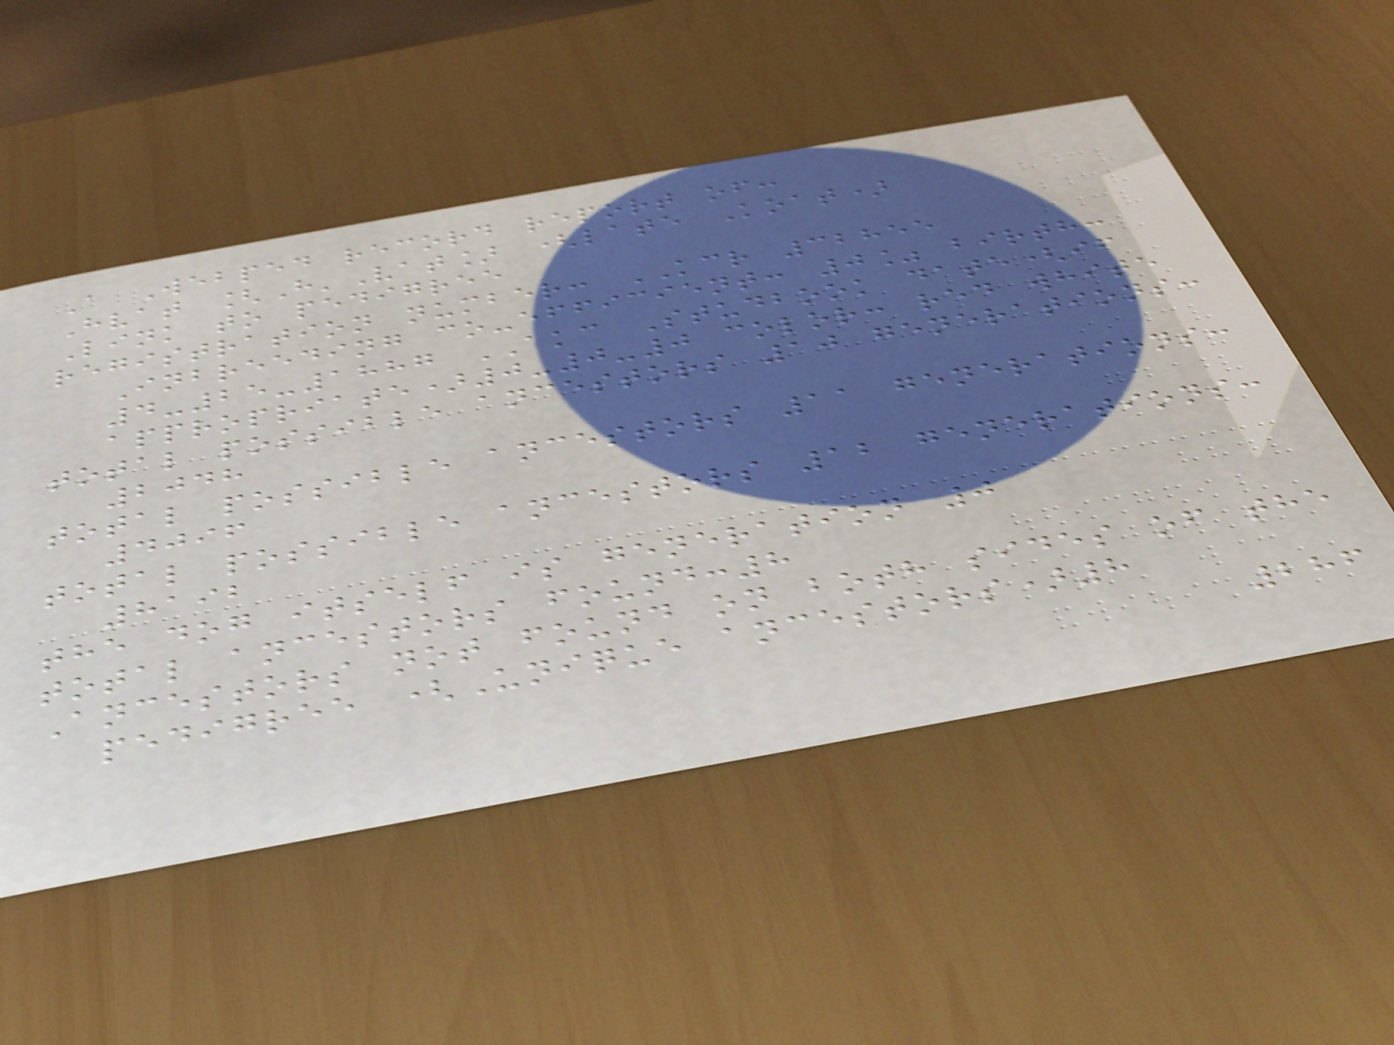A Webped record report of:
Hvat [H'Vat] (late Koat)
Link to pedigree
registration number: KCR 32855
Inbreeding co-efficient: 0% birth:
4-25-1887 AKC Studbook date(if
appropriate)0-0-0 color: red white
total possible ancestors 10 generations:
2048
total possible ancestors 11 generations:
4096
total possible ancestors 12 generations:
8192
the dog itself is generation 0
total ancestors found:8
Ancestors not found on both sides of the
pedigree (Unique ancestors)8
286
